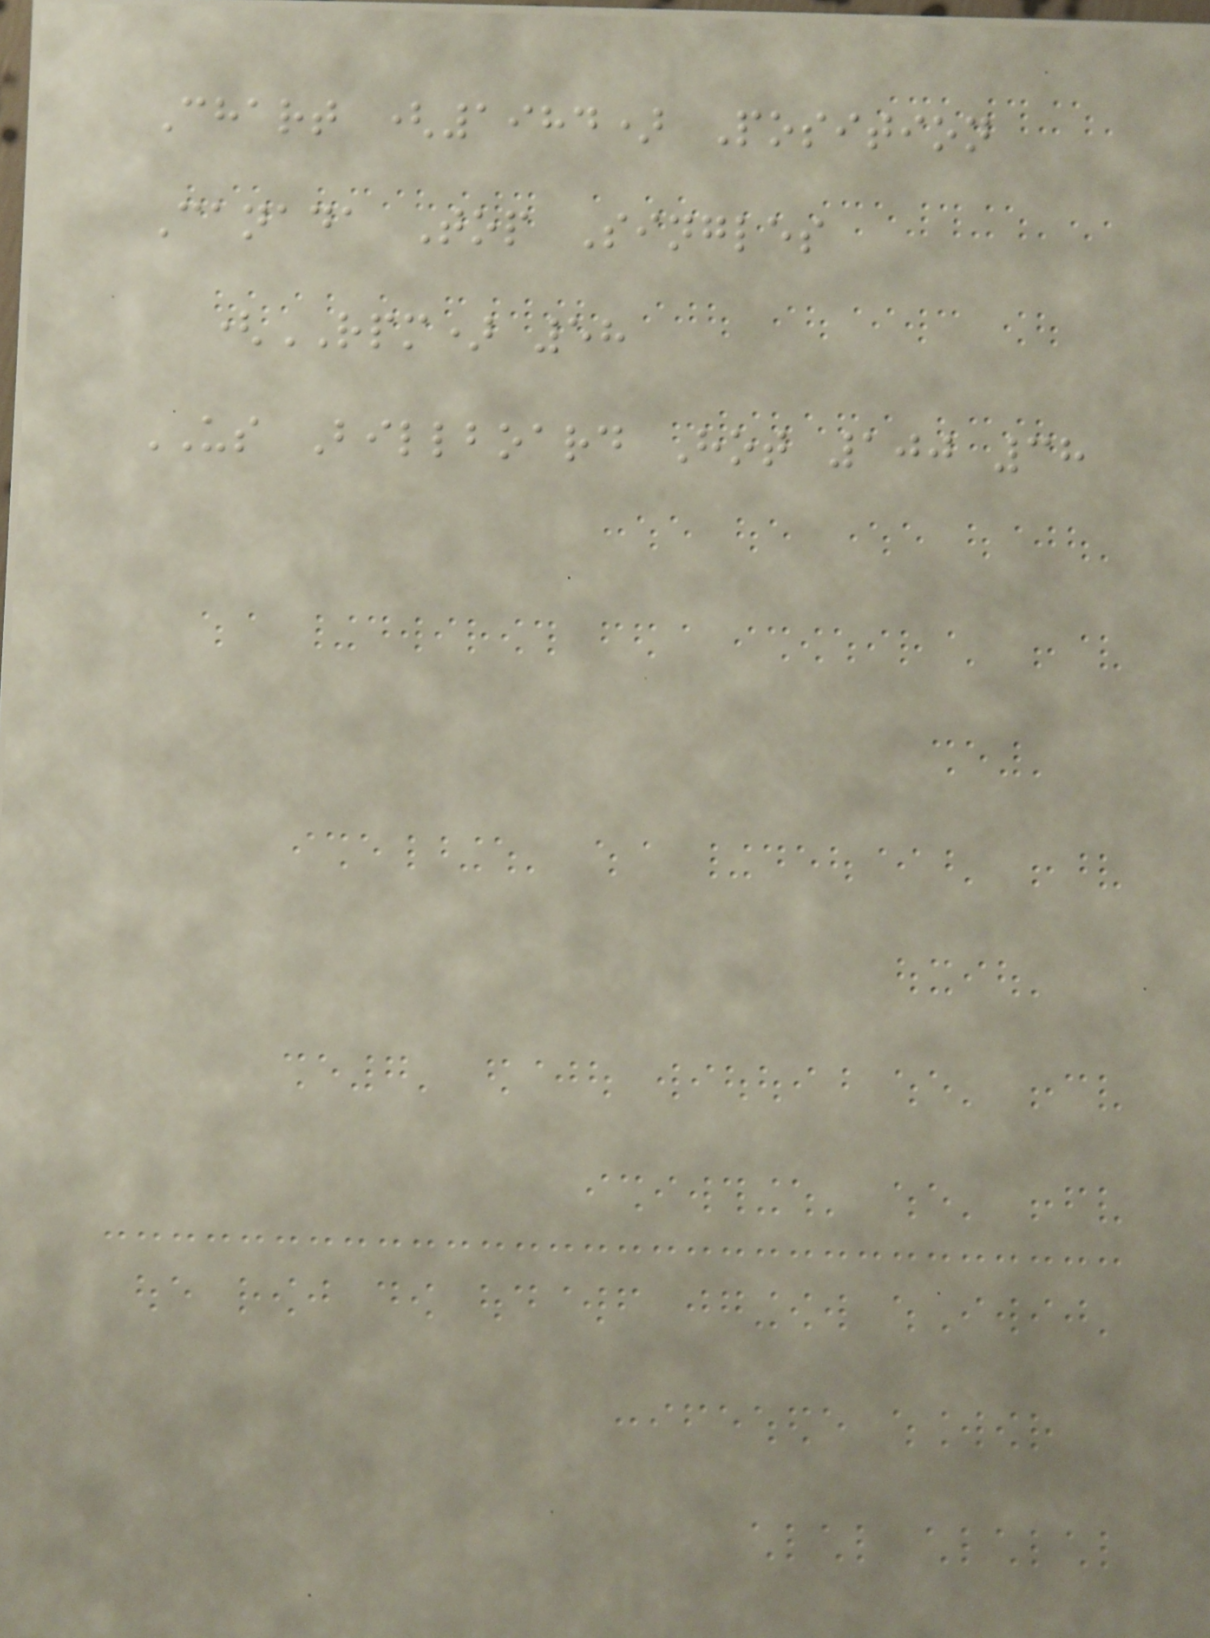Chart (1984) Position
Canada Top Singles
(RPM) 58
US Billboard Hot 100 38
